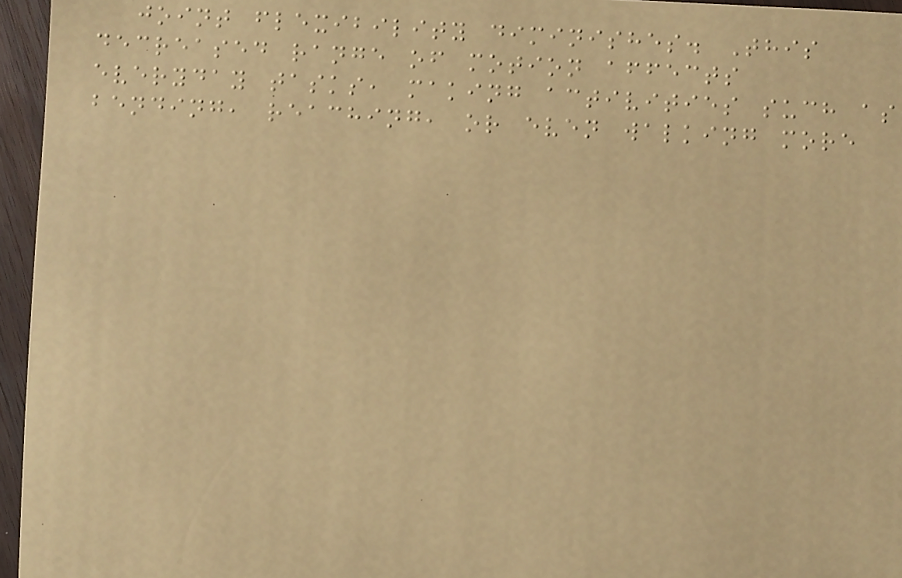joint flexibility diminishes. This
decreased range of motion affects
everyday tasks, making activities such as
bending, reaching, or even walking more
